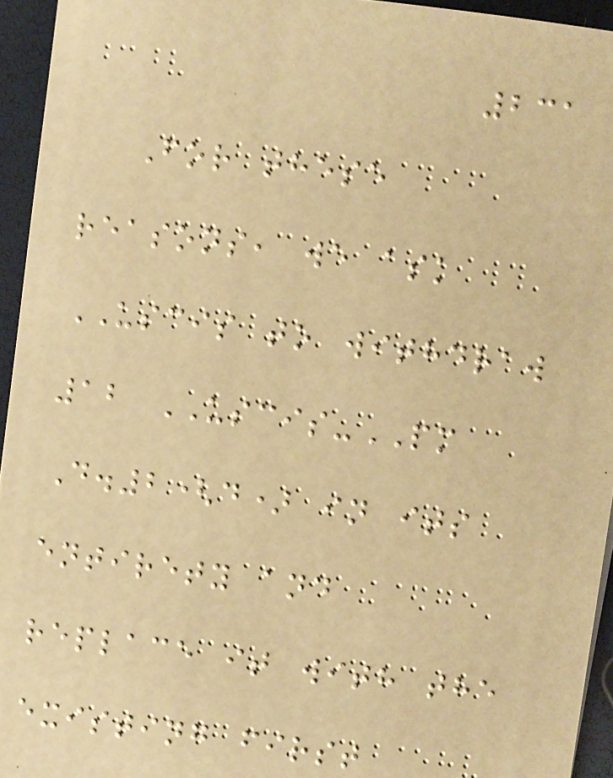231
For these
reasons, we ask
USCIS to withdraw
12 USCIS-PM
D.2(d) in its
entirety and
replace it with the
existing first
